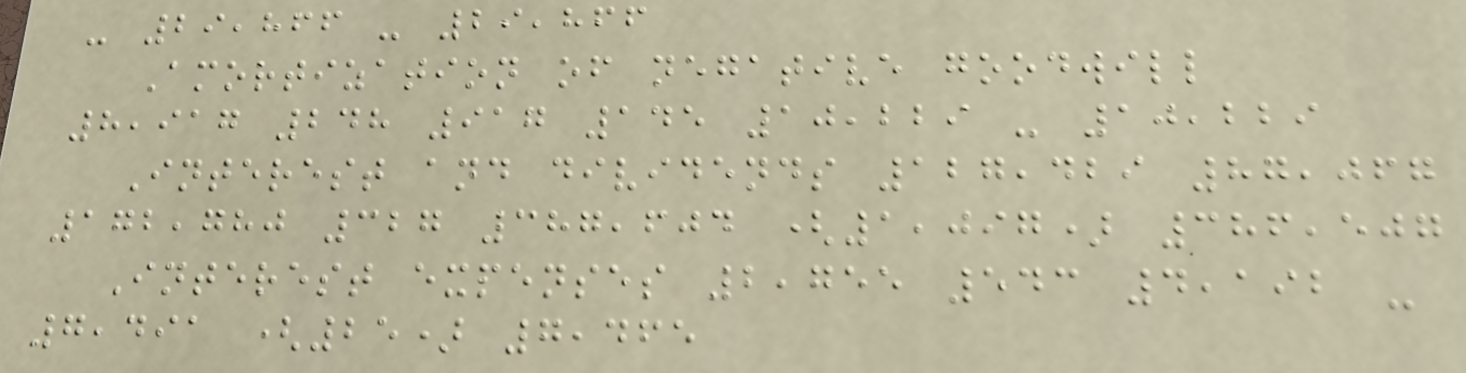- 29,866 - 29,866
Amortization of negative goodwill
8,917 248 917 145 10,229 - 10,229
Interest and dividends 127,429 87,067
172,780 327 387,604 (1,097) 386,507
Interest expenses 2,755 543 4,192 -
7,491 (25) 7,465
